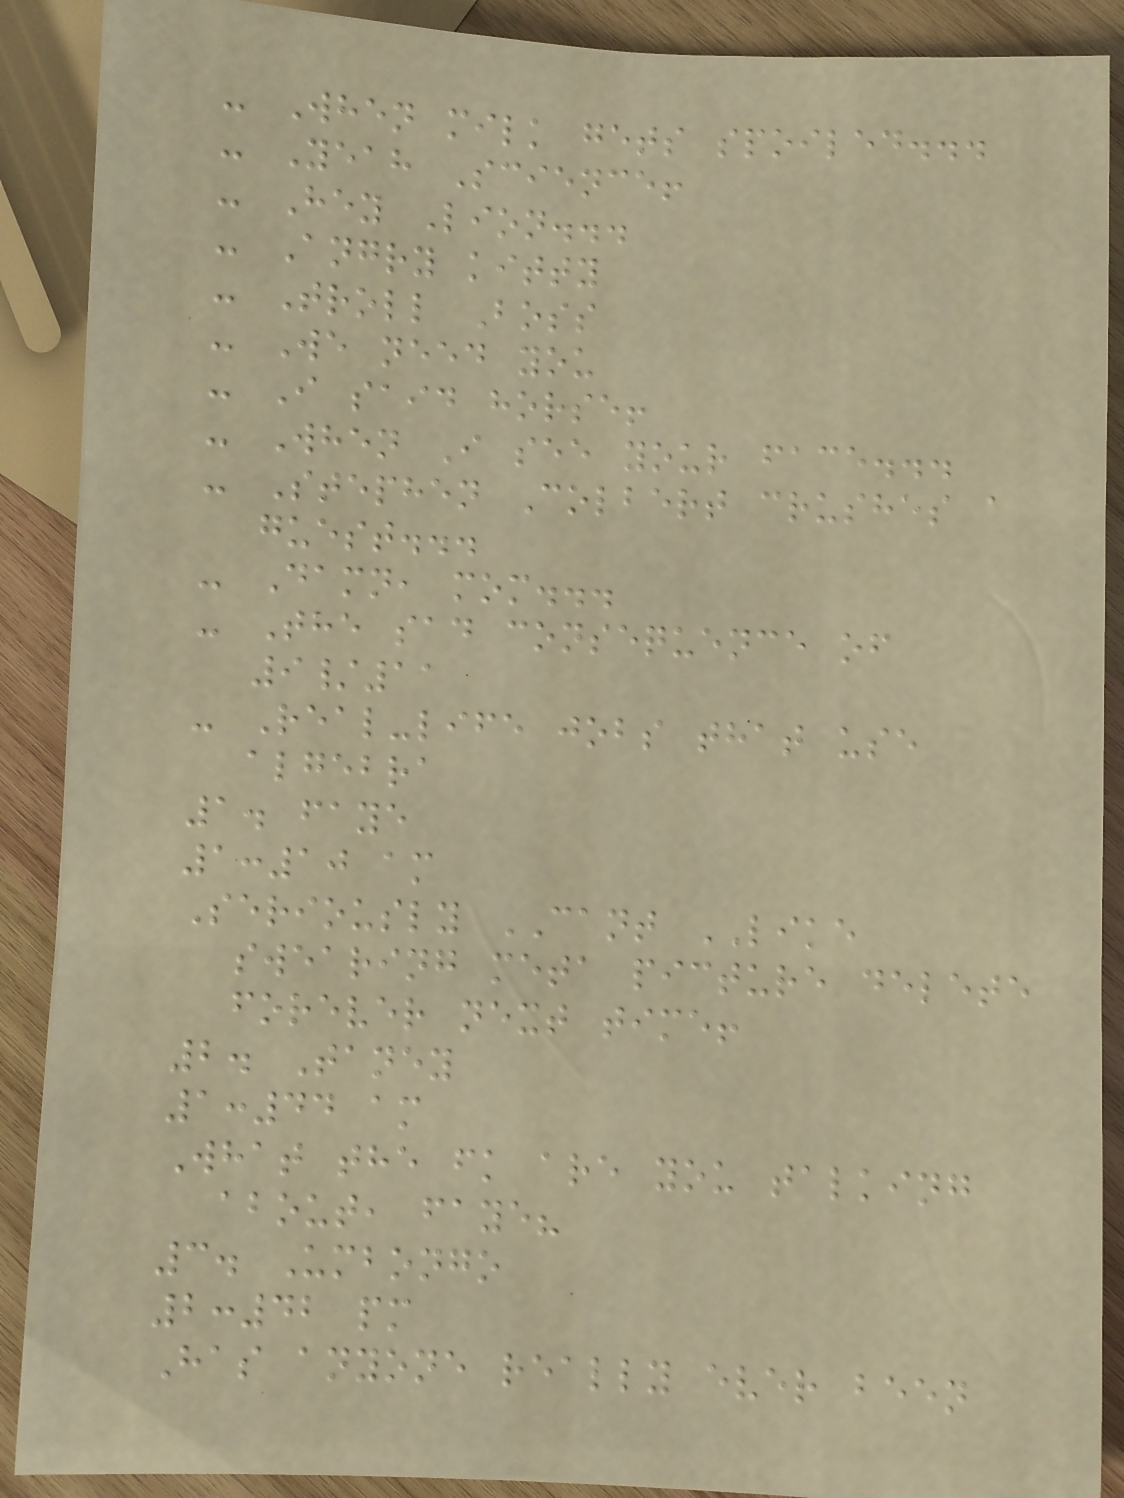- When milk gets spoiled...
- Yeah Science!
- Hey Lion...
- Angry kitty
- Troll Boss
- We need you
- I said horse!
- When I see your face...
- Stephen Colbert crushes a
guest...
- Damn, mom...
- The sad consequence of
9/11
- Real-life jobs that use
algebra
1. faye
1:10 am
Seriously CANT LIKE
swearing meta picture delete
forever next time!
2. Taney
1:44 am
What the fk are you talking
about, faye?
3. Umbongo
2:42 pm
Has anyone really ever been
